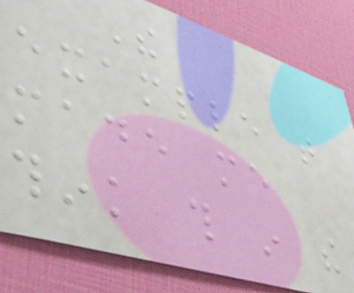The
example that
made me
think this in the
